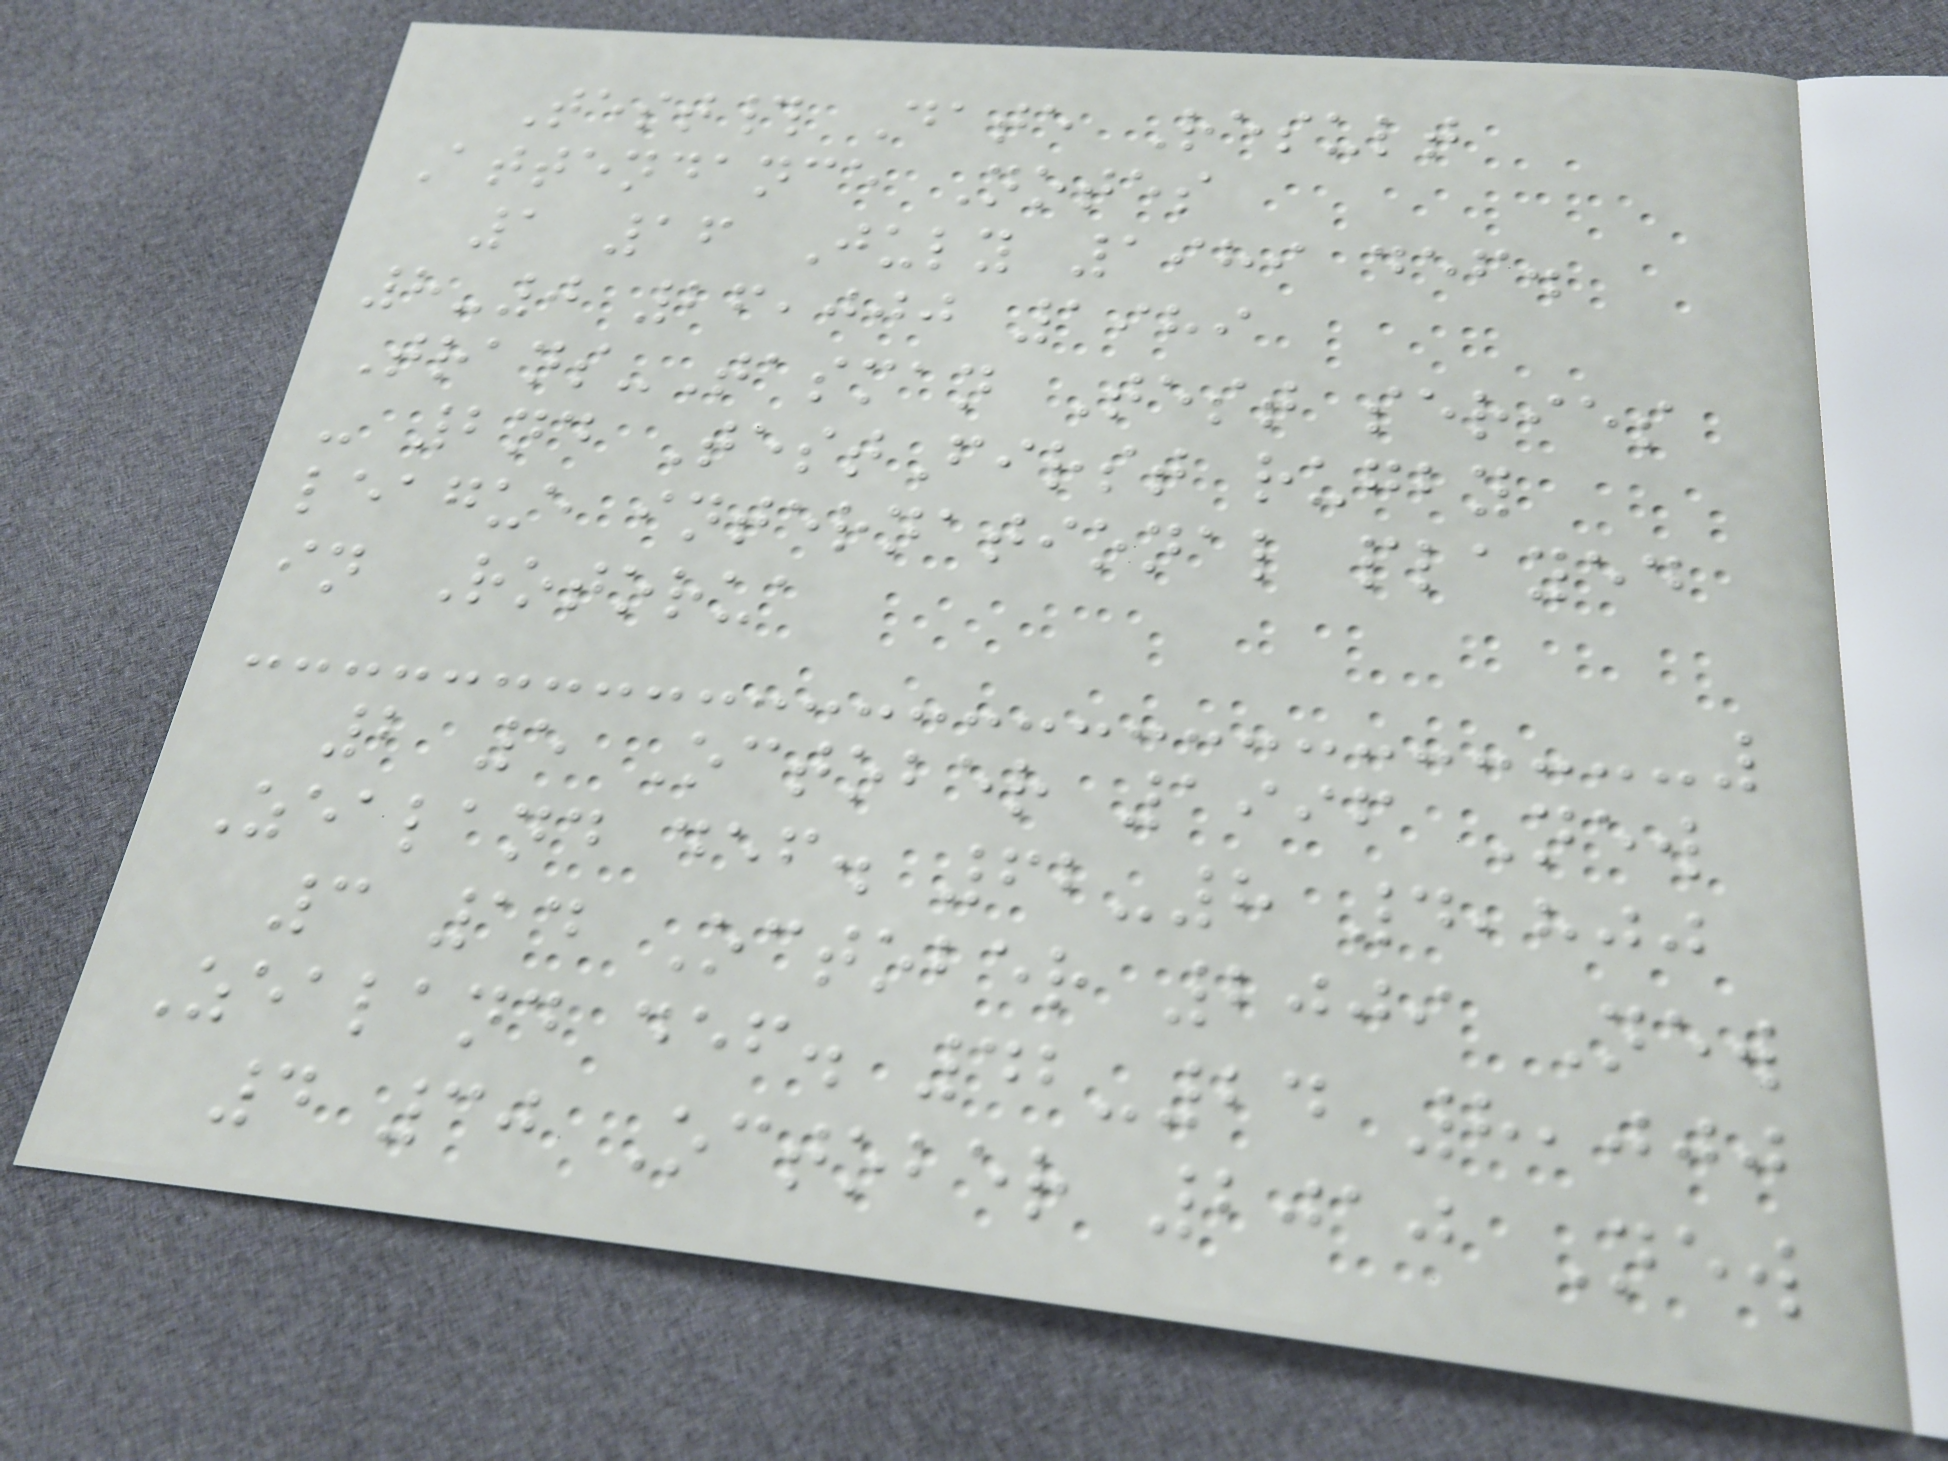Test# Date Result
Attendance Notes
1 16 July 1989 def.
8-0 26,000 1989
Trans-Tasman Test series
- 2nd TestFirst rugby
league international played
in Rotorua
2 5 October 1996 New
Zealand def. 62-8 4,800
3 14 October 2009 New
Zealand def. 42-24 8,000
4 30 October 2010 New
